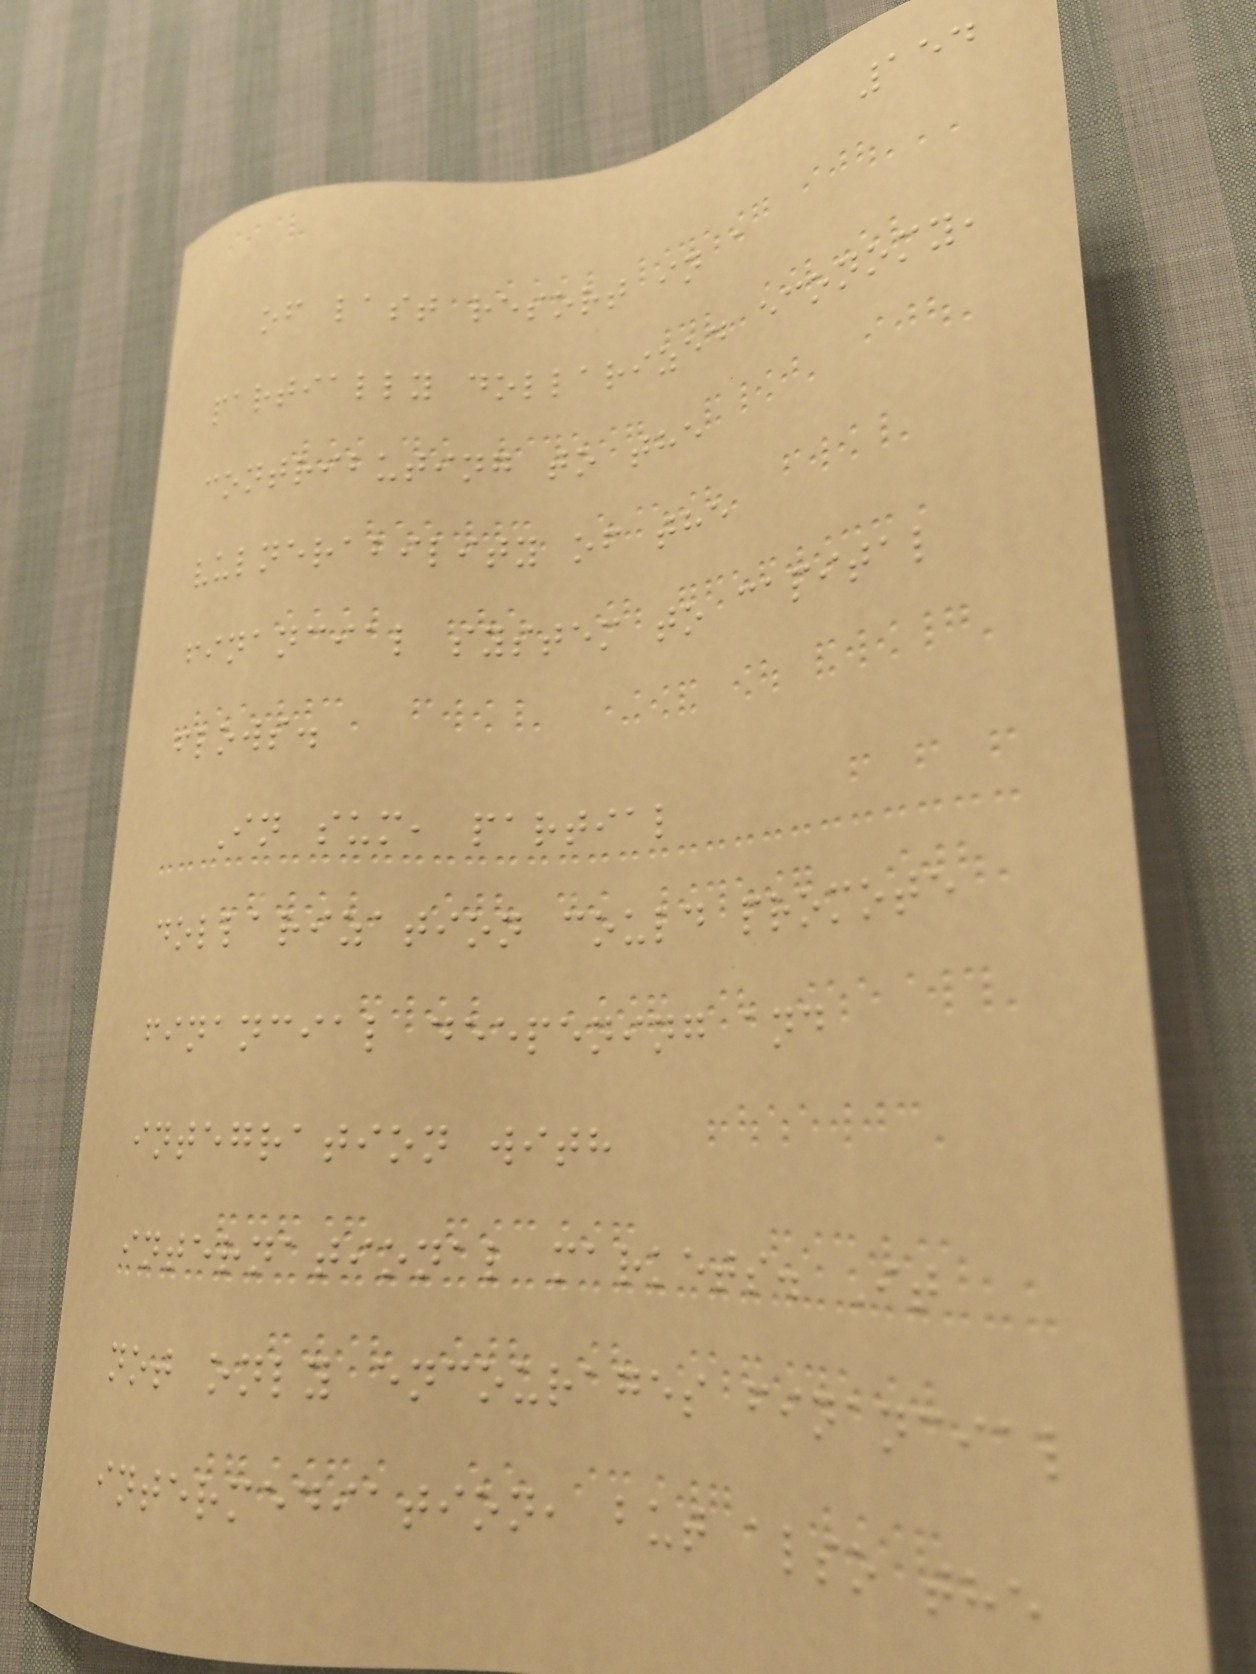154
of last resort in a
partially dollarized economy,
contributing to the
vulnerability of the
financial system to capital
flows.
In sum, partial
dollarization could promote
financial deepening and
integration with
international markets. It
not only encourages financial
intermediation, but also the
